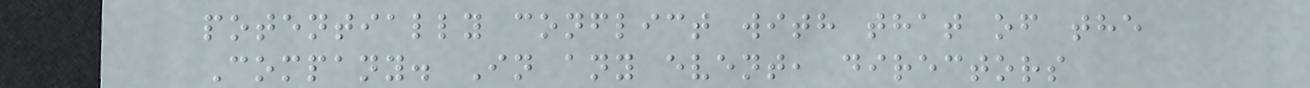potentially conflict with that of the
Company. In any event, directors
